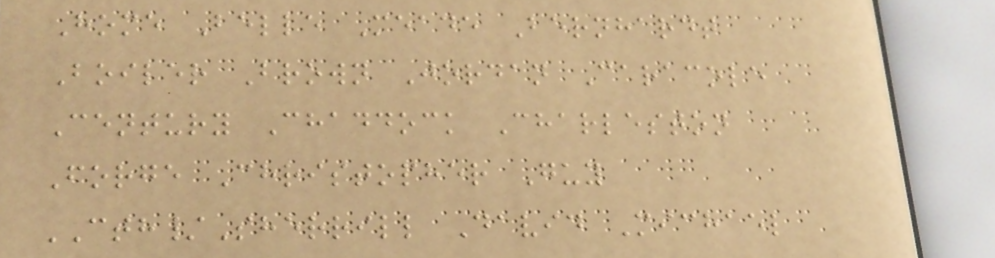Home Belle Meade Bernhardt
Boiler Brown Jordan Caracole
Century Chaddock Charleston
Forge Christopher Guy
CTH/Sherrill David Michael
